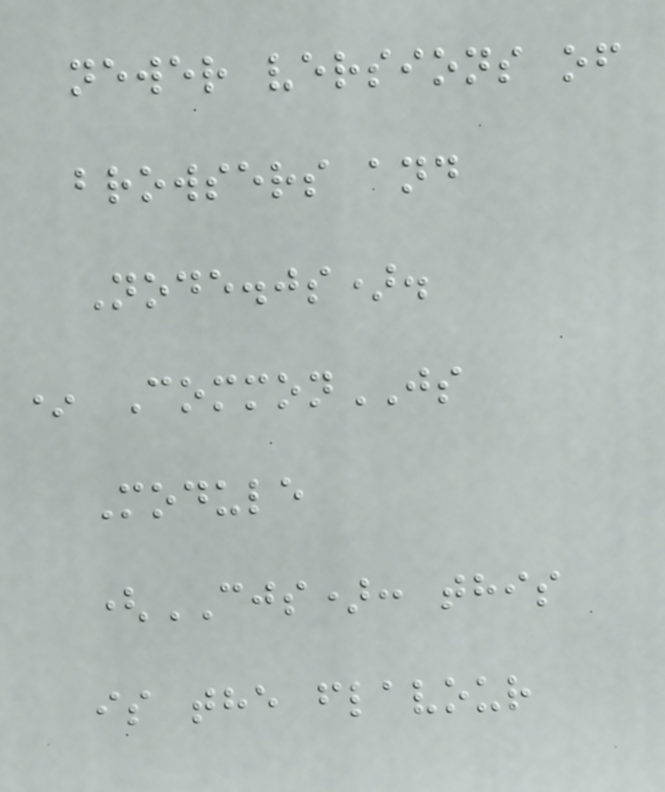newer versions of
browsers and
Node.js).
* CommonJS
Module
(CJS): this
is the flavour
